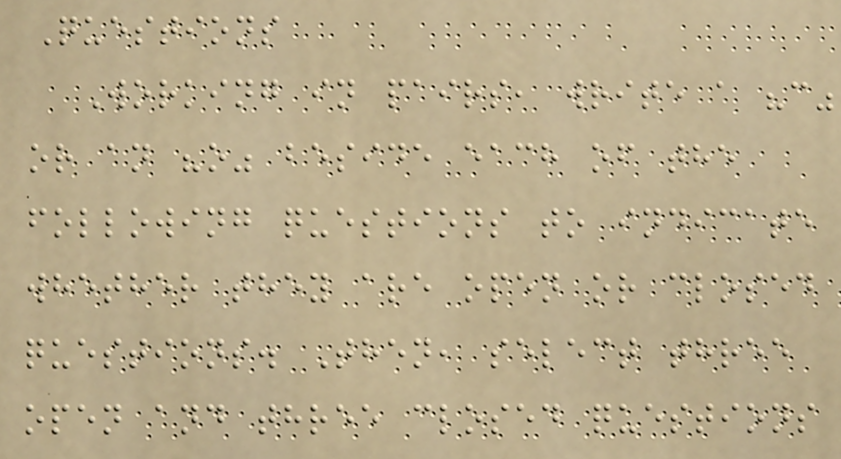Questions
Working in pairs, write a "c"
or an "o" beside each of the
following questions to indicate
whether they are open or closed
questions. Then, select three
open and three closed questions
